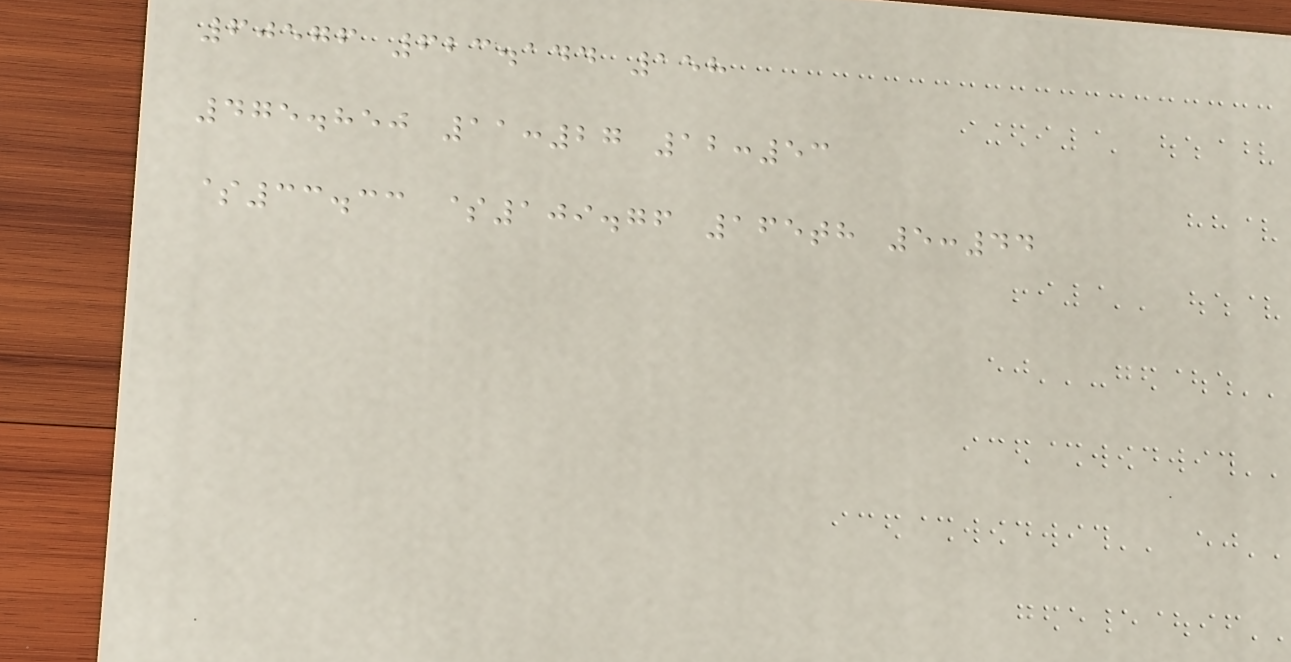60576 623.144 158
475.850 11:27 12:53
$33.33 $109.76 165th 5:44
